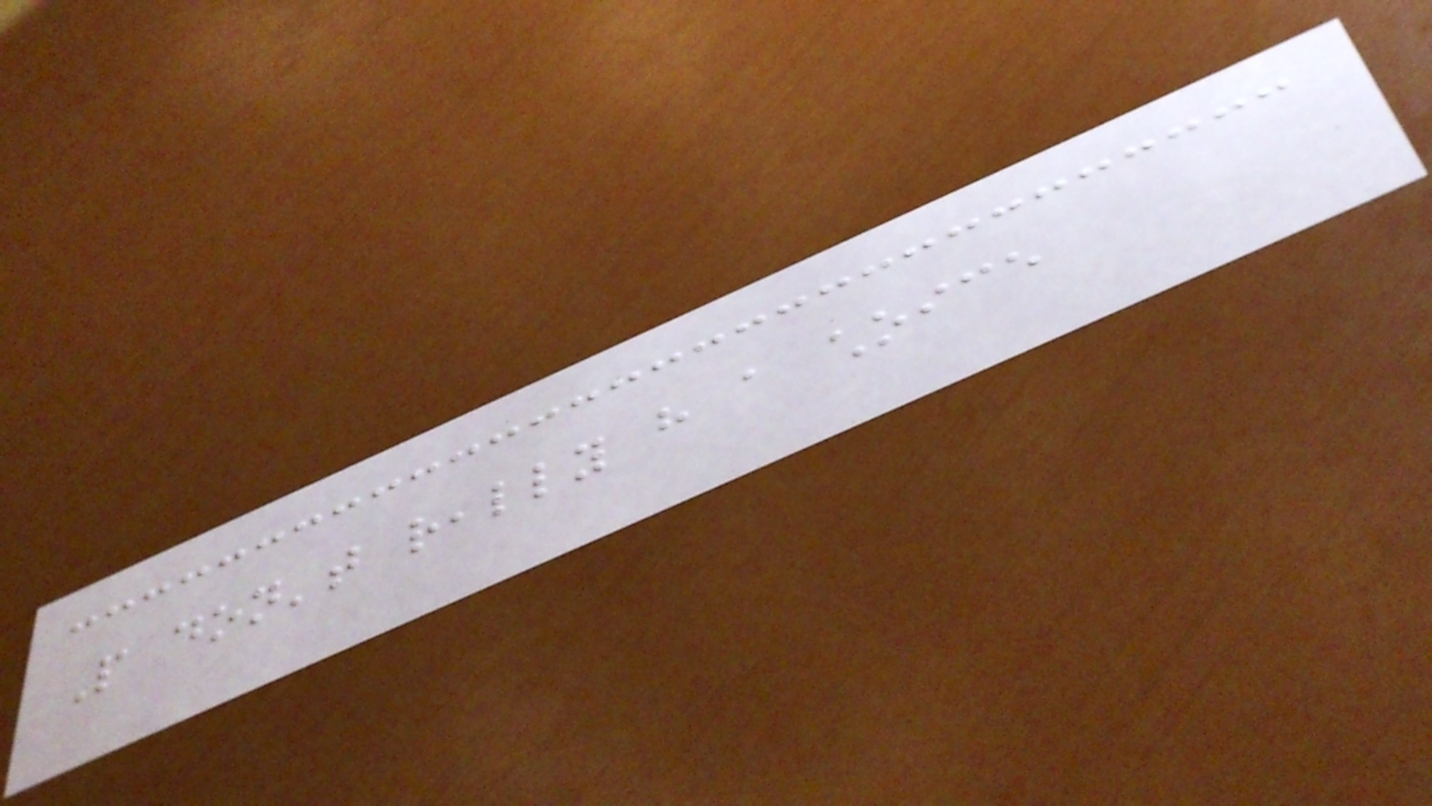People don't really have a choice
